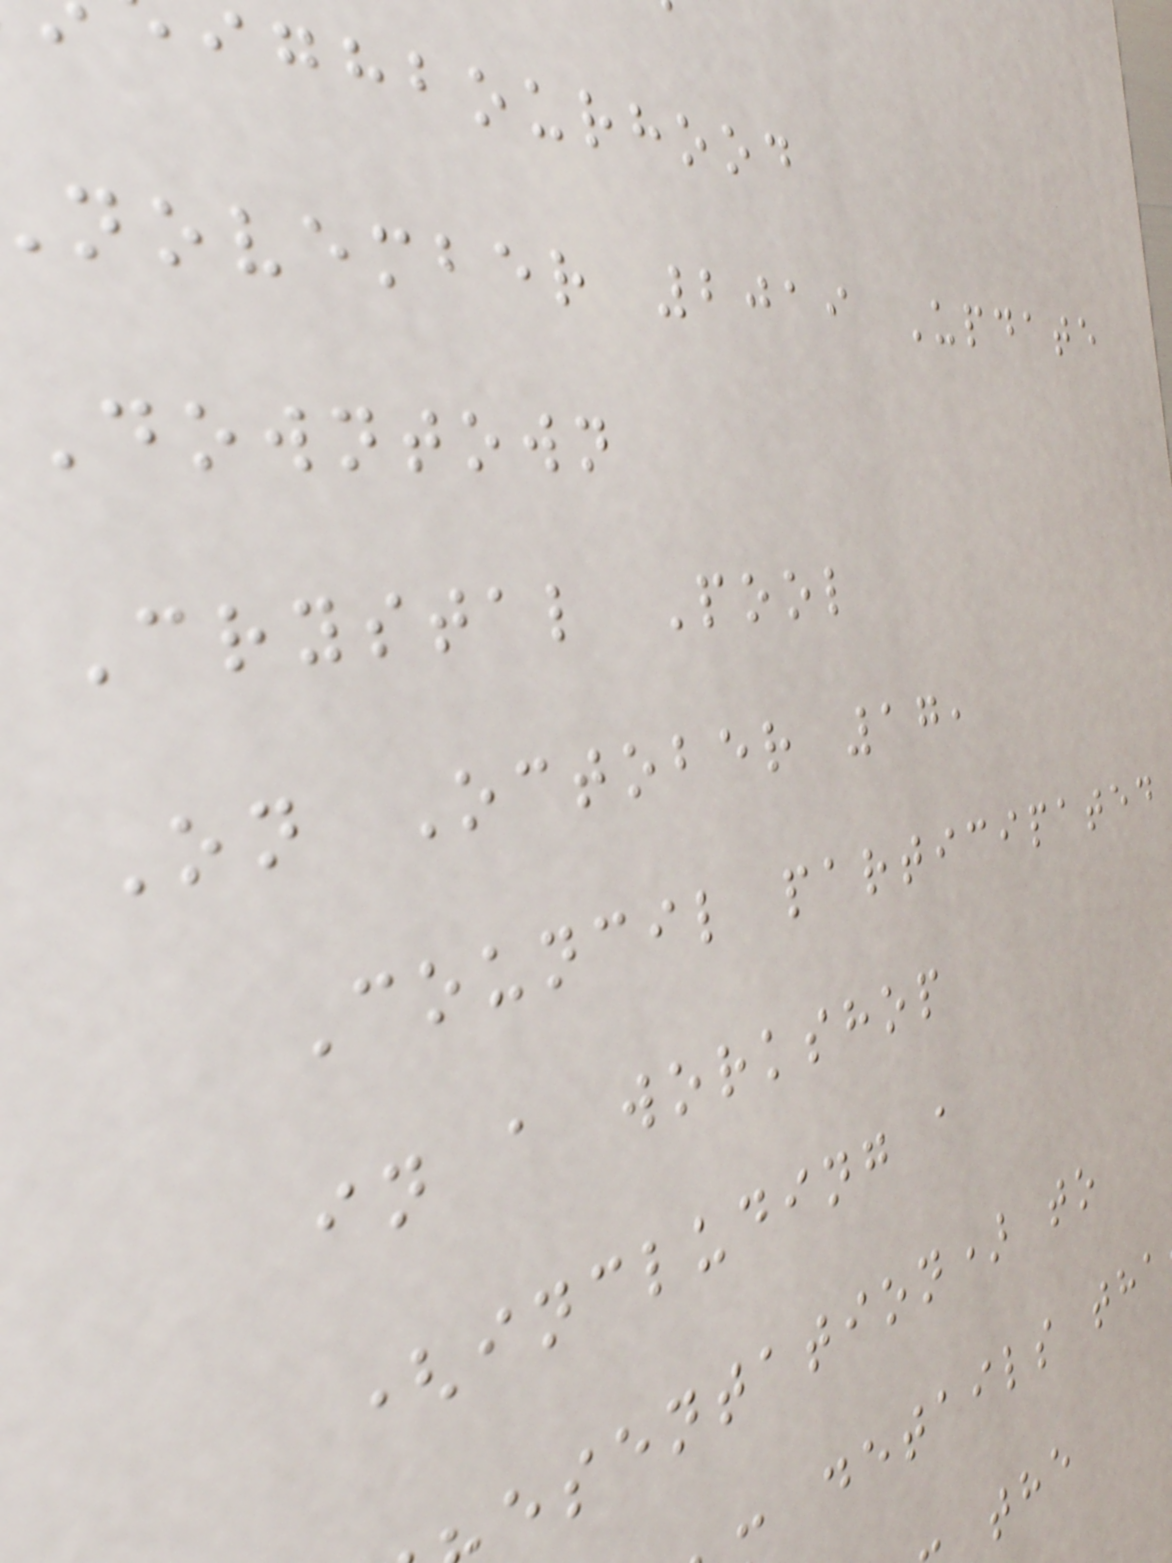ighbourhood
november 2019 Update
Downtown
Crystal Pool
On October 17,
Council participated
in a workshop
(including a
esentation) to
details tha
